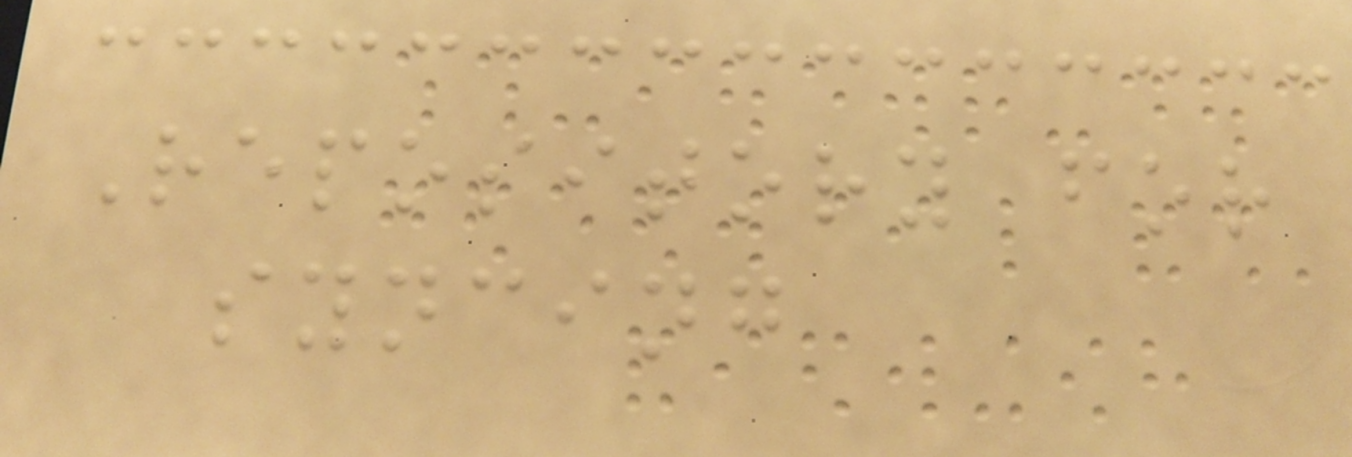Repository for
syncing
